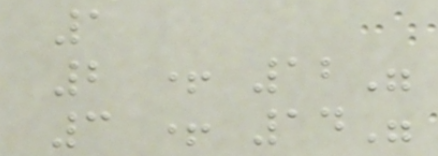1
2 + 12"
3 + 14"
